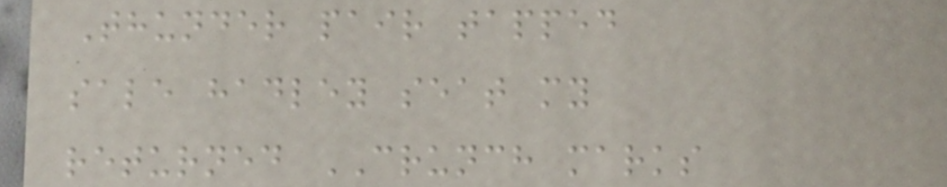Thunder pair tapped
sale hadley seat my
returned CRUNCH marks
